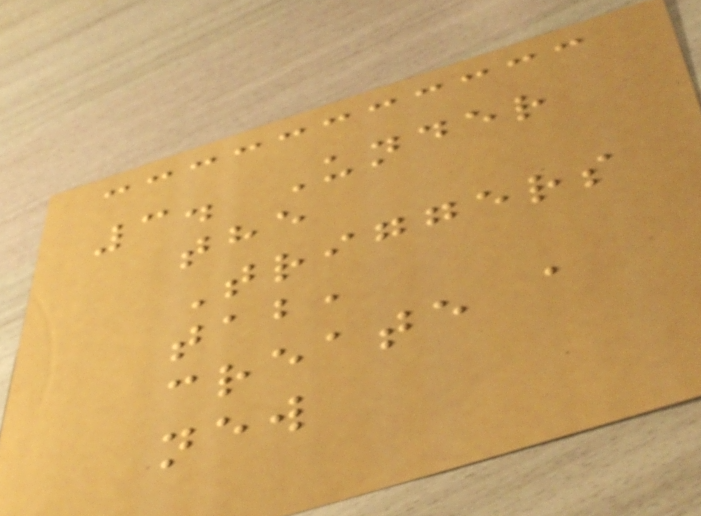3. Under
the
Triggers
tab,
create a
new
